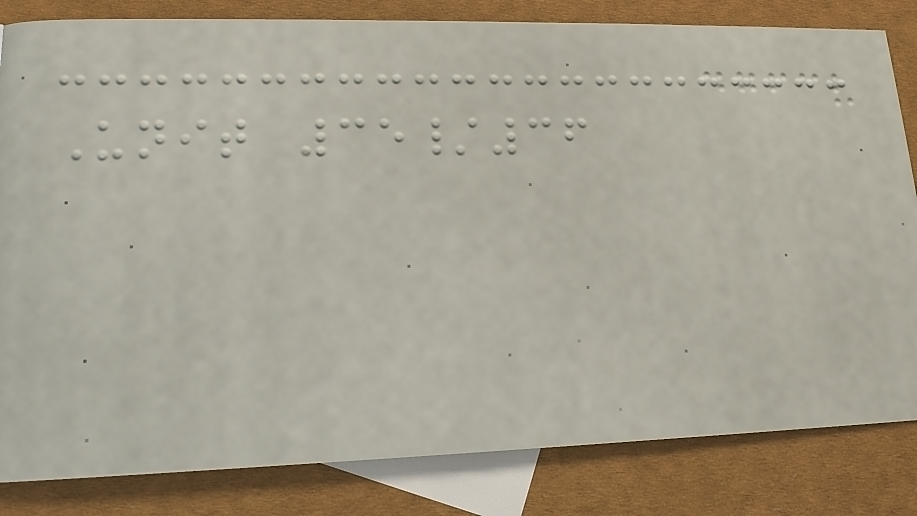Unit 35/36
